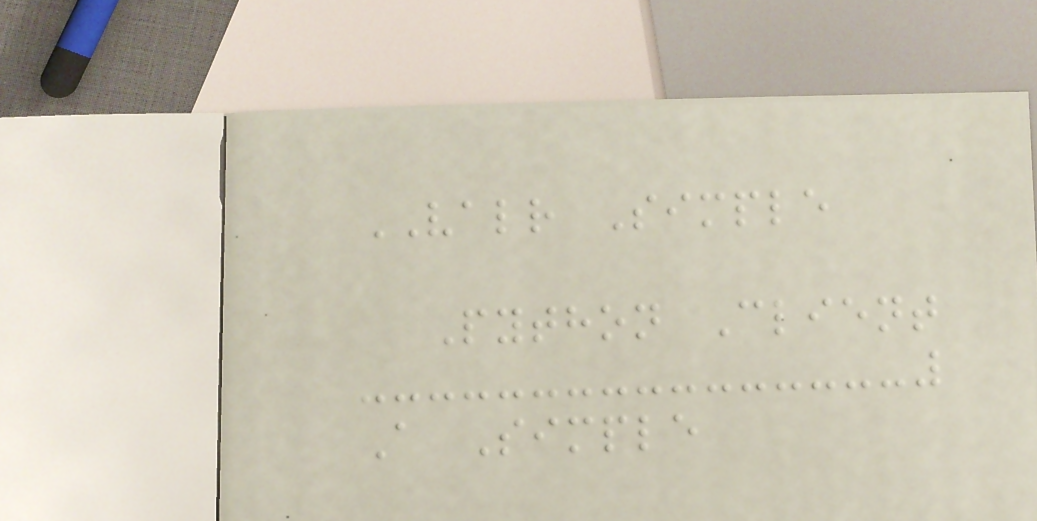VALR Simple
Python Client
A Simple
